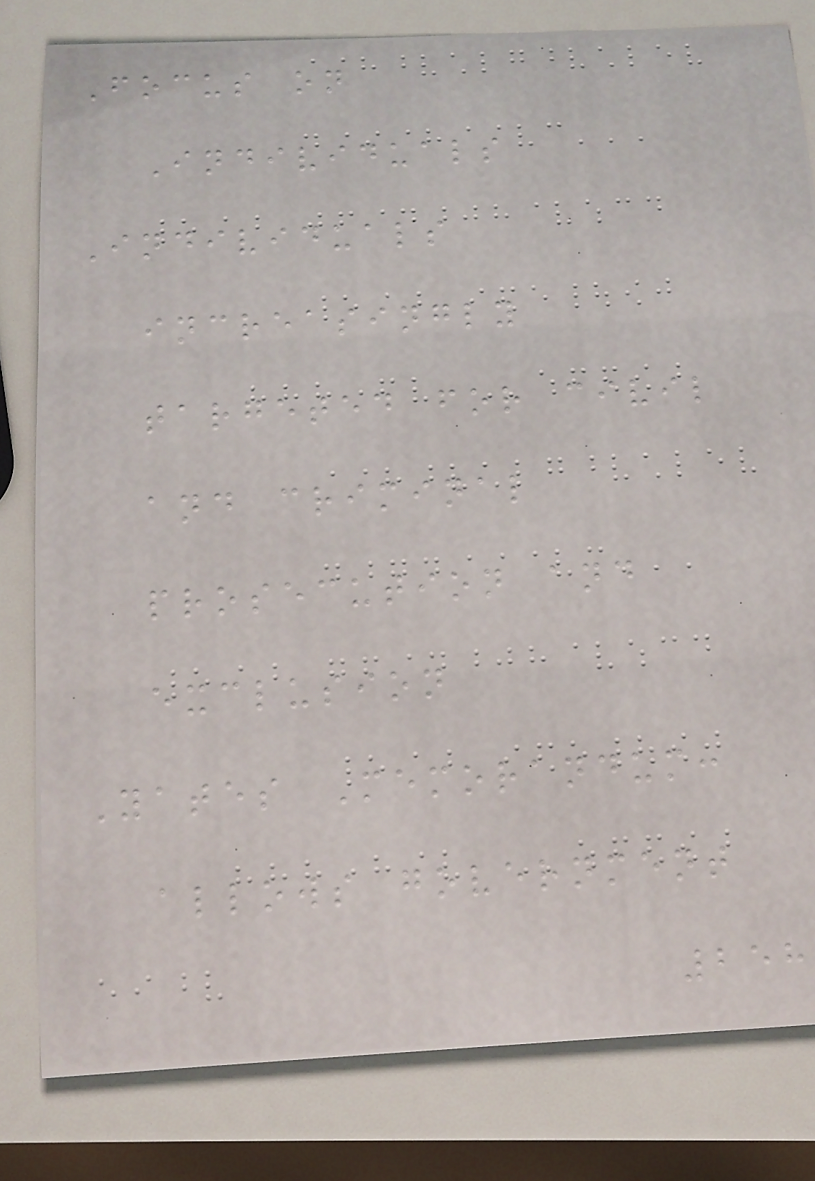Focus on
Individuals
Individuals
increasingly
targeted for civil
and criminal
prosecution and
exclusion
Yates Memorandum:
allows government
258
